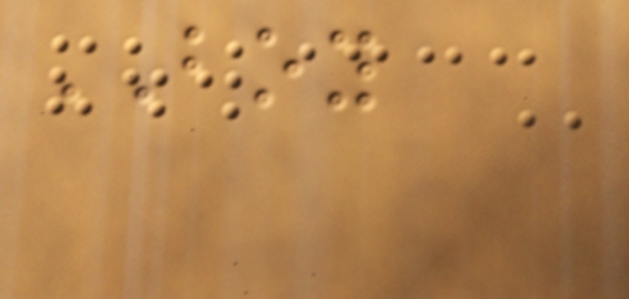BOY
